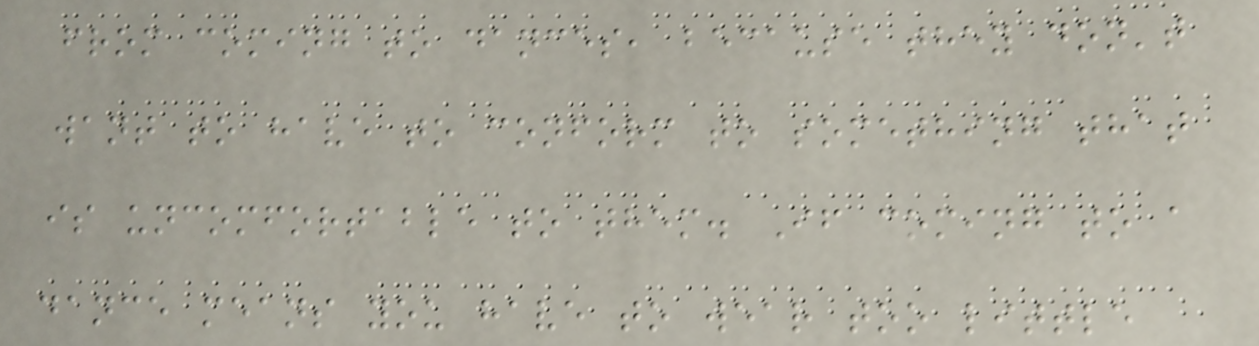from coming to dances, because they don't
want to have to conform to something that
is uncomfortable to them. If coming to a
dance means you have to wear too little
